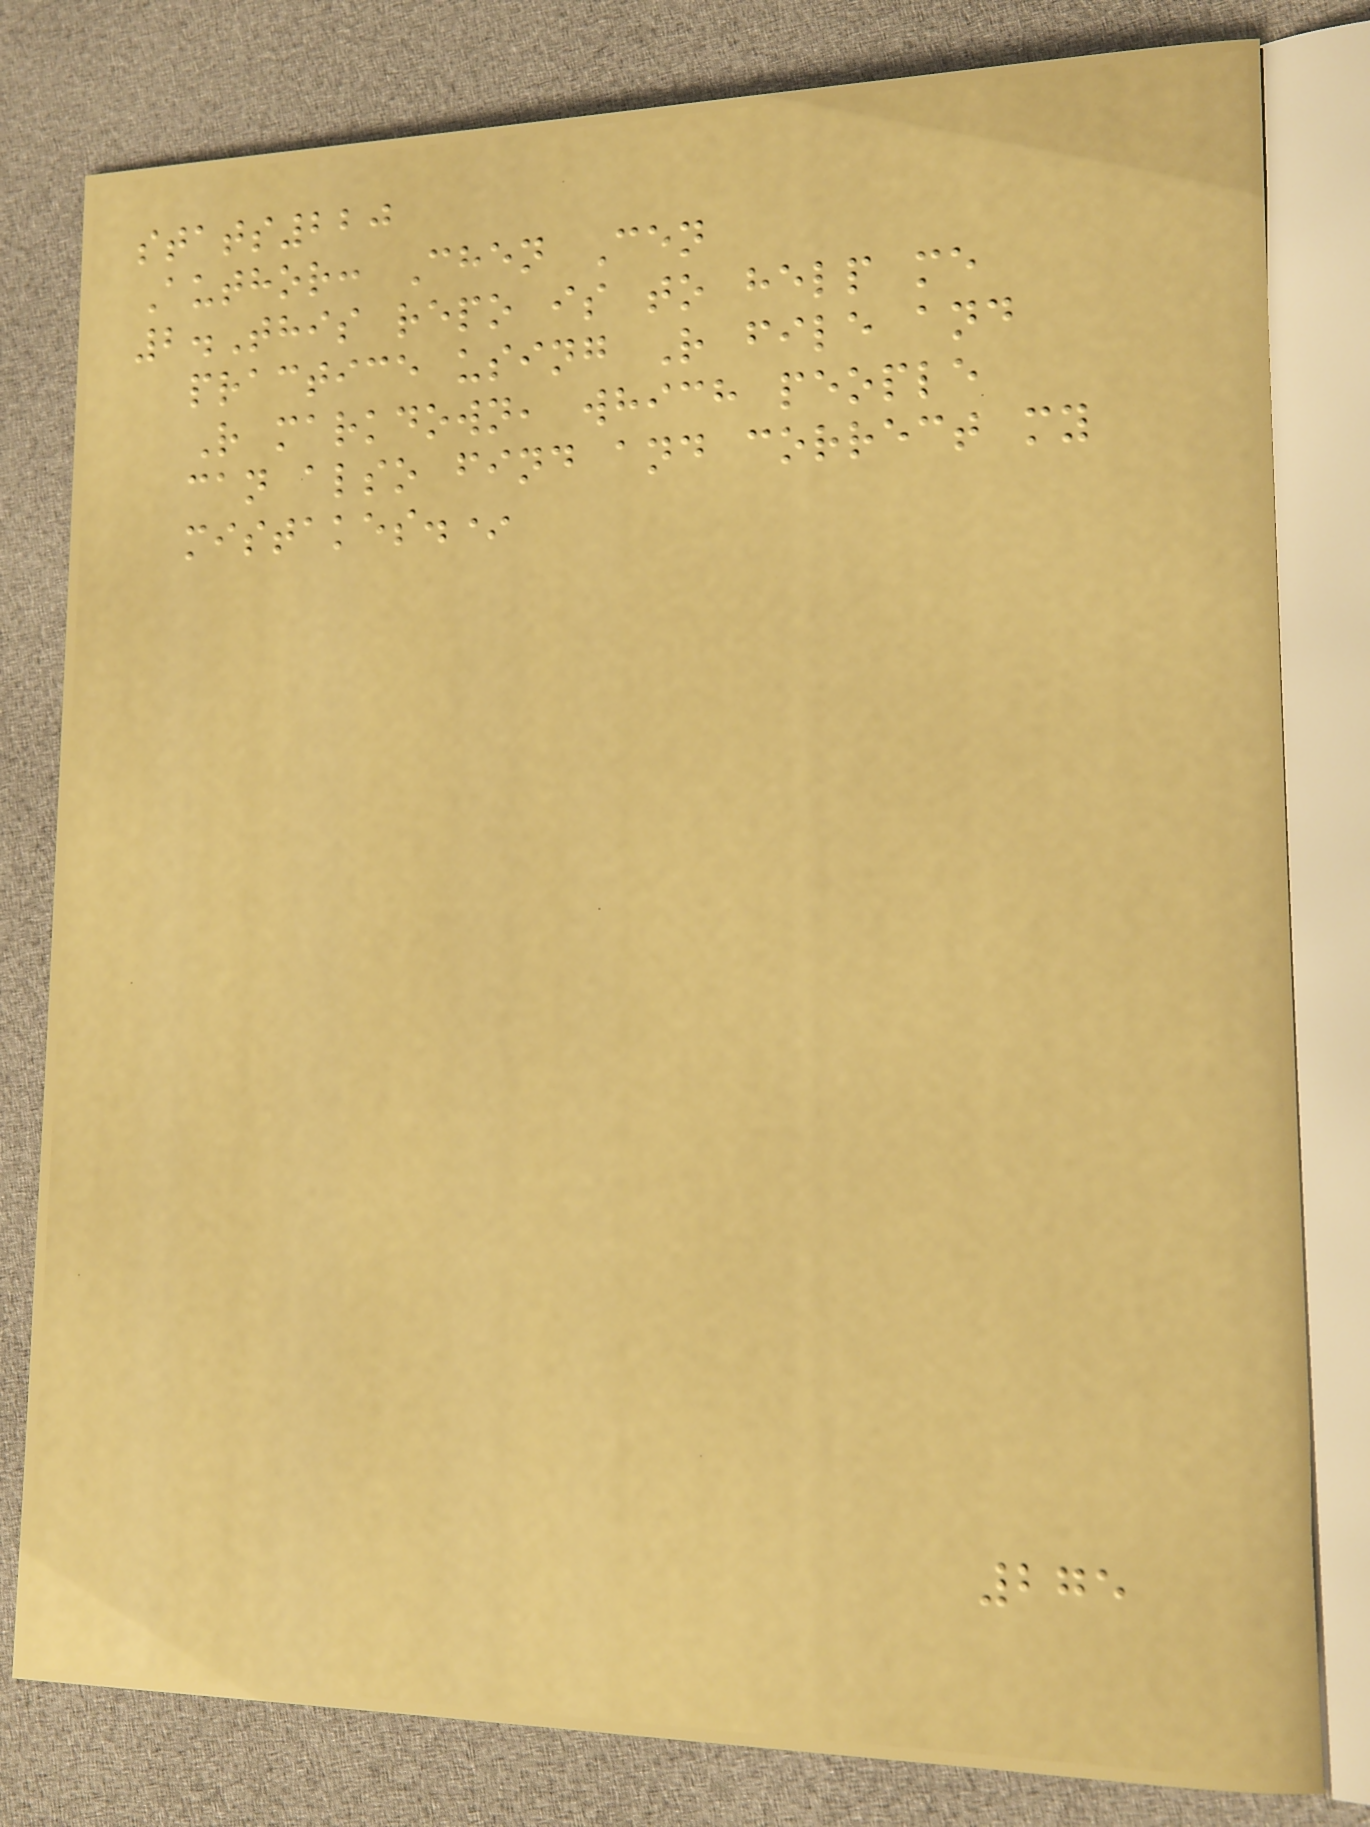stats220
Author: Chen Cen
2.This repo is to help me
practice using R file and
R markdown, which people
can also find and correct my
mistakes.*
275
